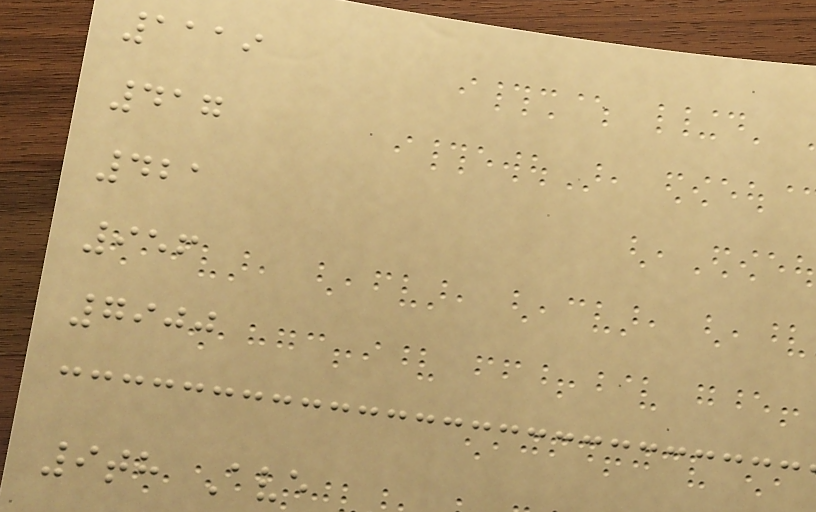1119
417
421
956
7900
9th Ave
